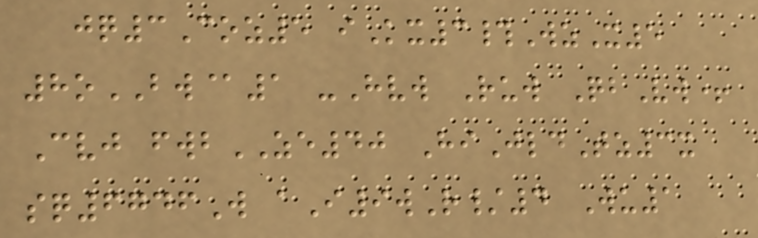jq3Coz5 iKx3#WzX5
8oBW@1 -Hvw Ruw QbVw+
Cvj fwbZE40 HiJldTz3x
sq6746W aI9wR/4 Wu1
